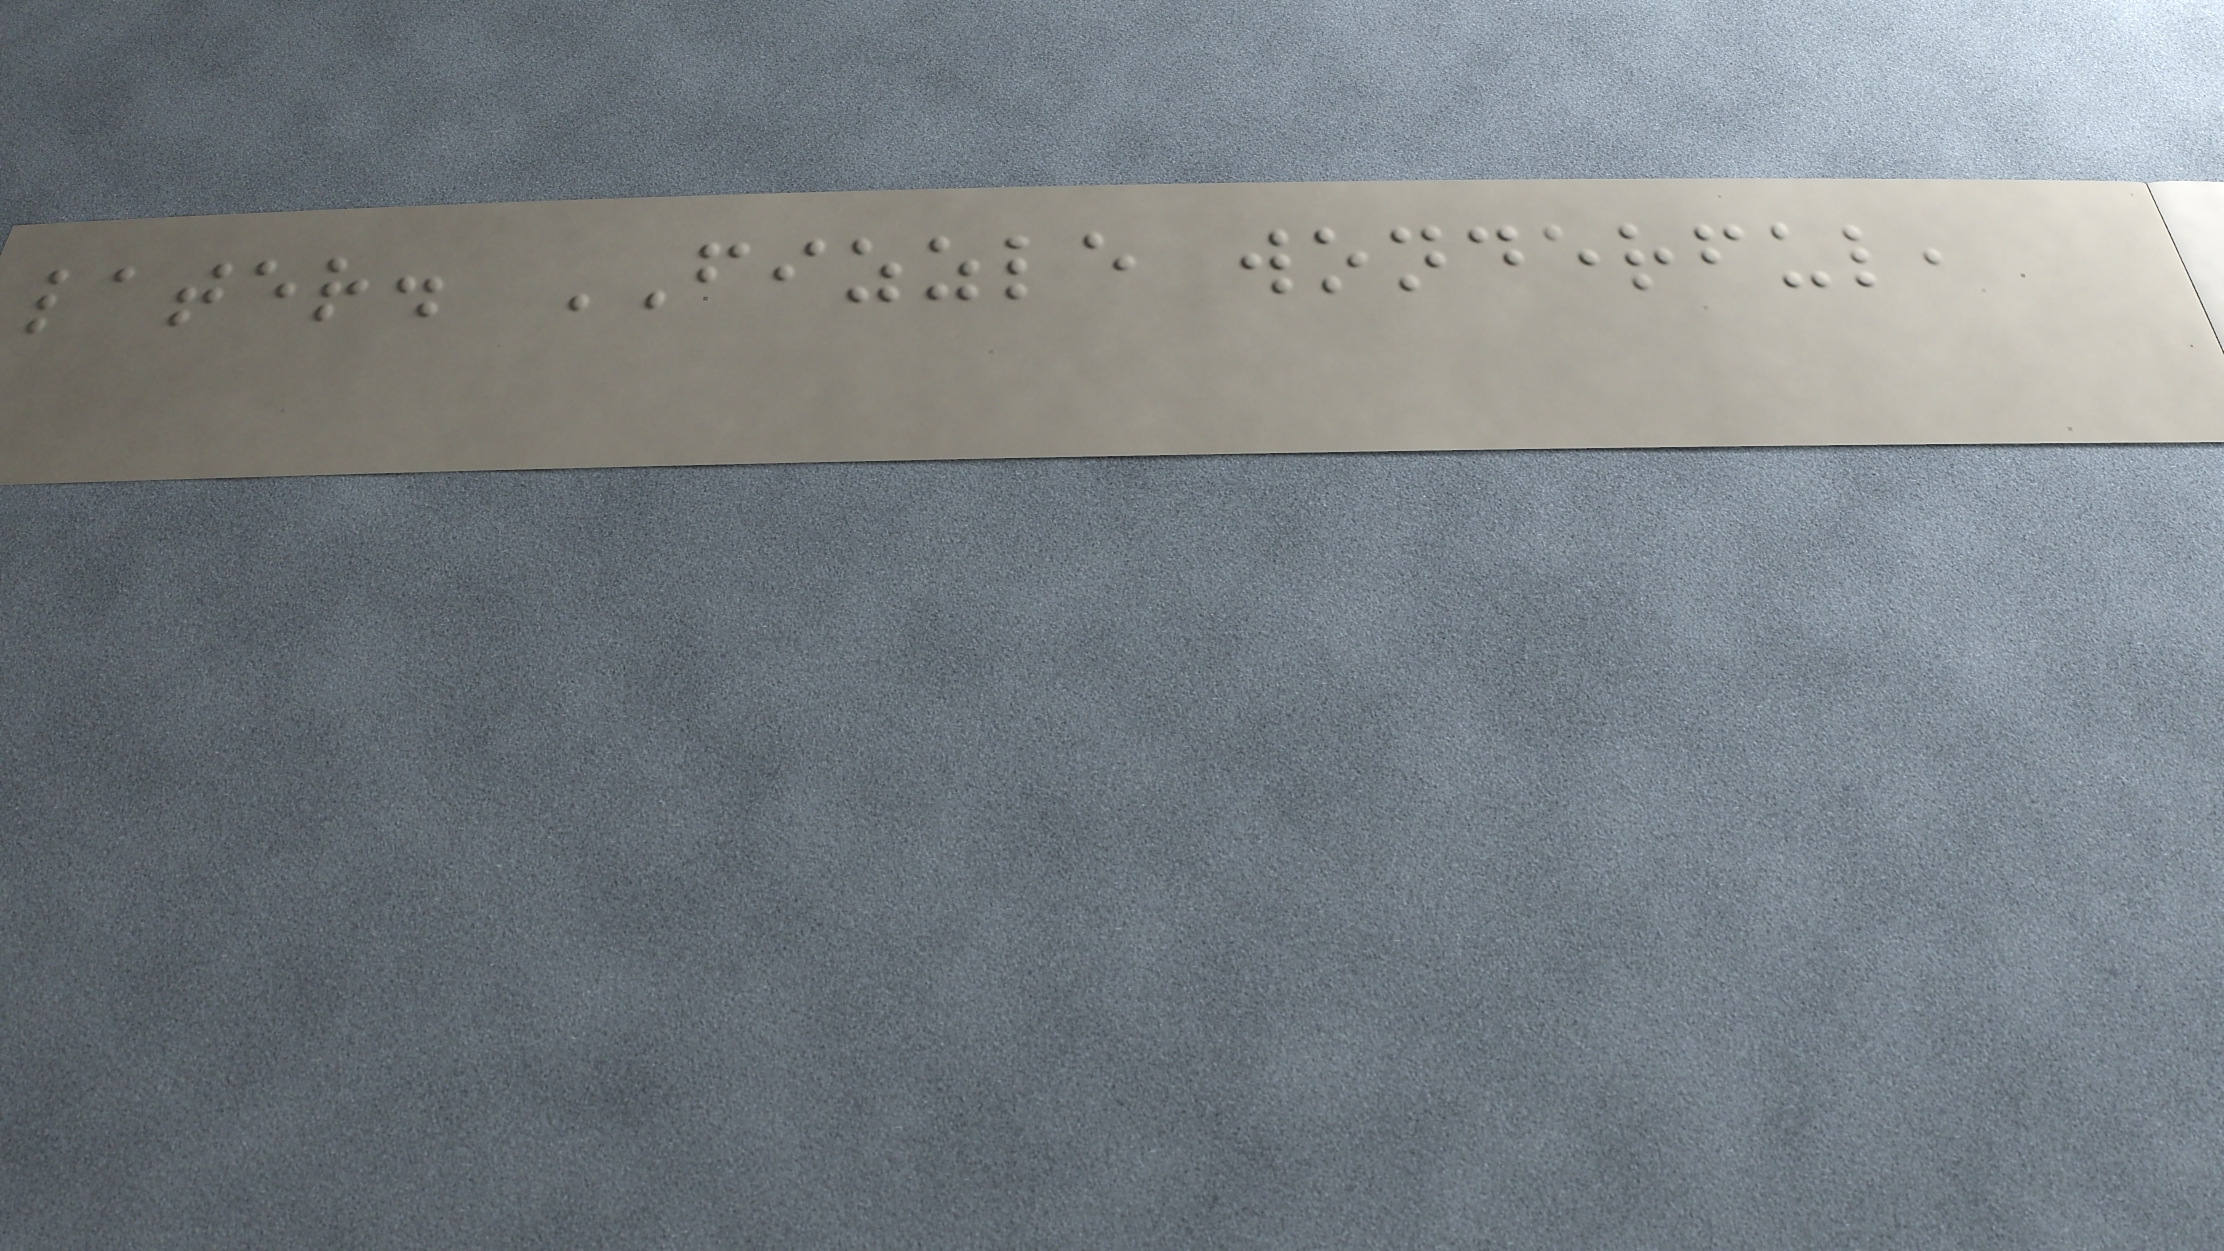later. FIZZLE wonderful,
